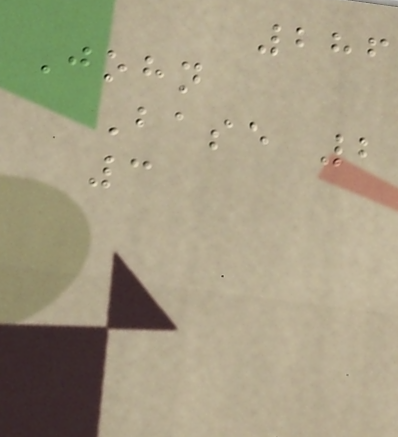286
John
Base 2
3
